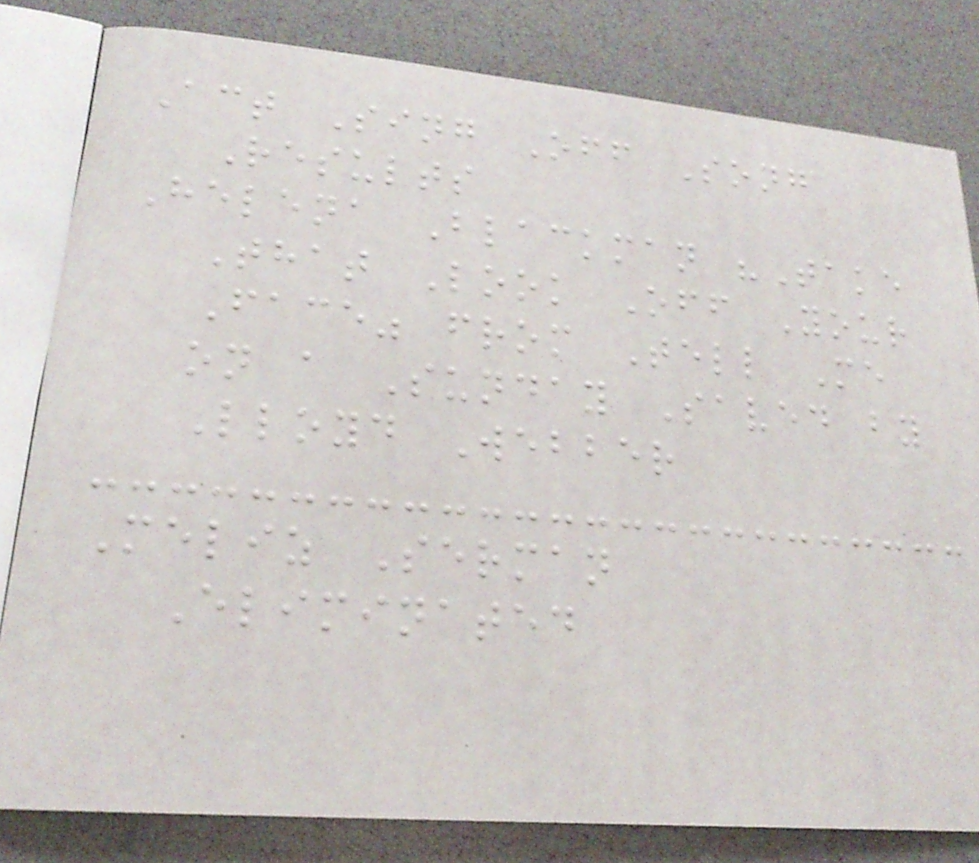Act Sing Off Song
Results
Helena Blackman "Take
That Look Off Your
Face" from Tell Me
on a Sunday Saved by
Lloyd Webber
Meliz Serman
Eliminated
